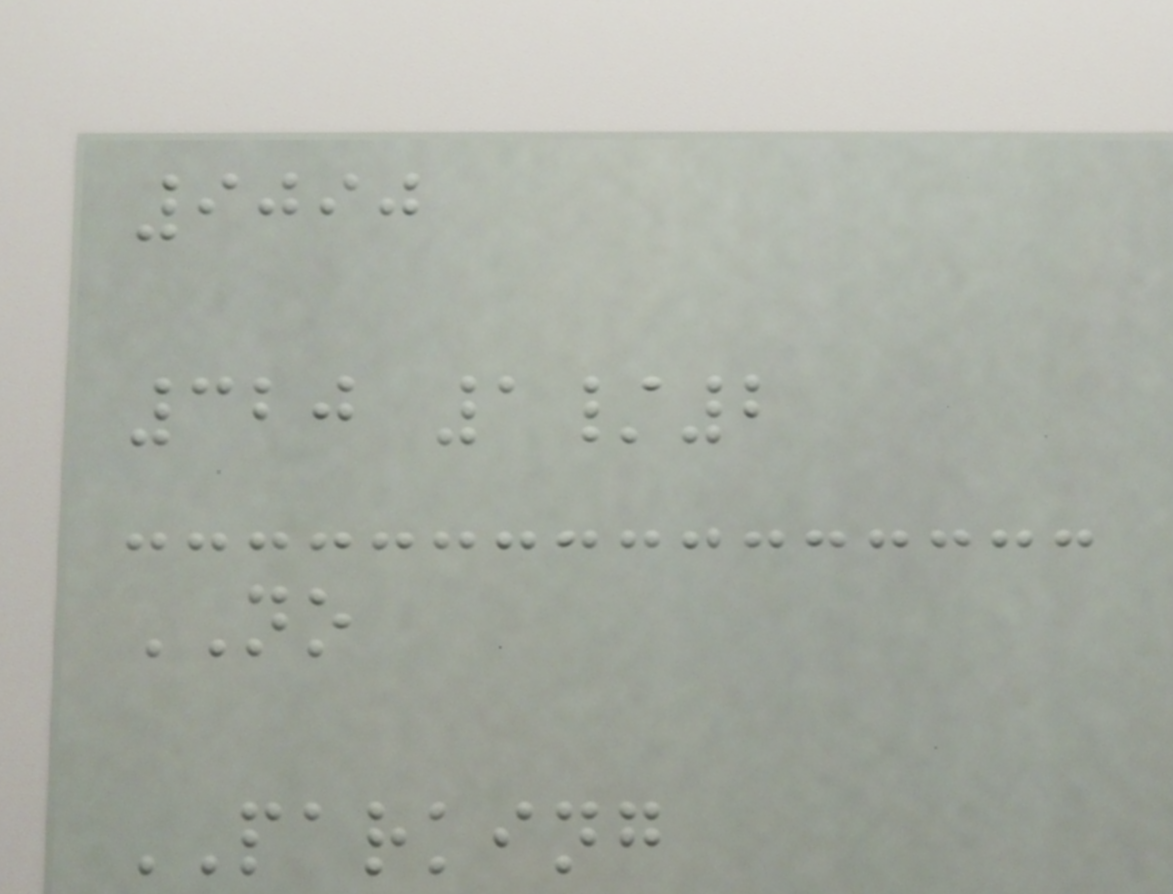9090
320 1/2
NO
PARKING
